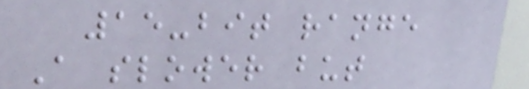15-bit range
A slower but
